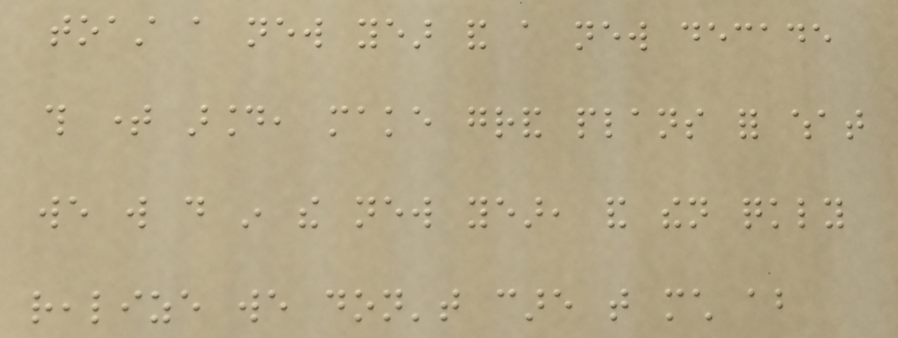toast a new year and a new decade
this time around, make grand plans for what
we will do in the new year, and then quickly
realize we don't care that much about
